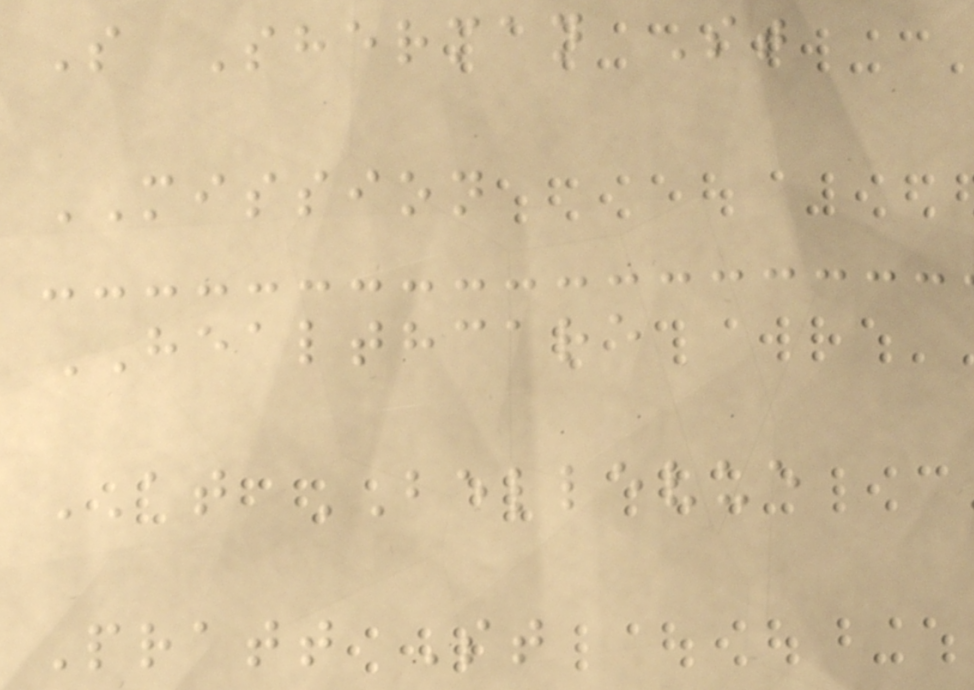S Sherman St
MISSION
HEALTHCARE
AT BELLEVUE
Pratt St
